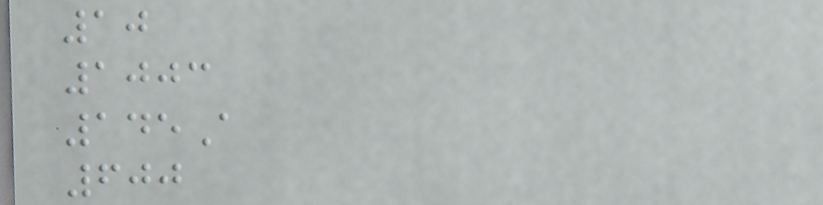10
1003
145A
600
